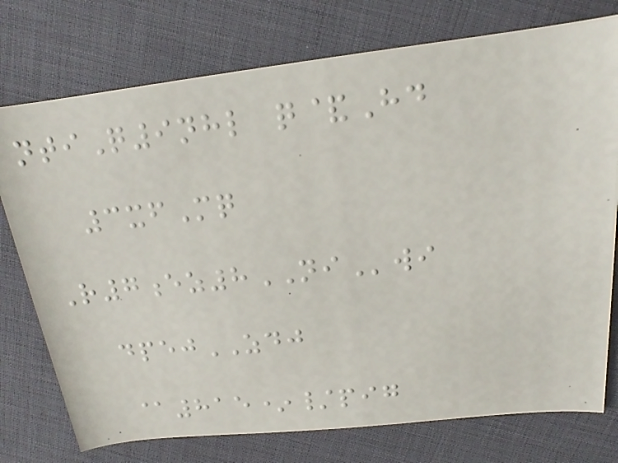ntiQ9nhl q&Hd
3xfMq
R7ez8NIwi
dpejZDJ
@815*/pig
